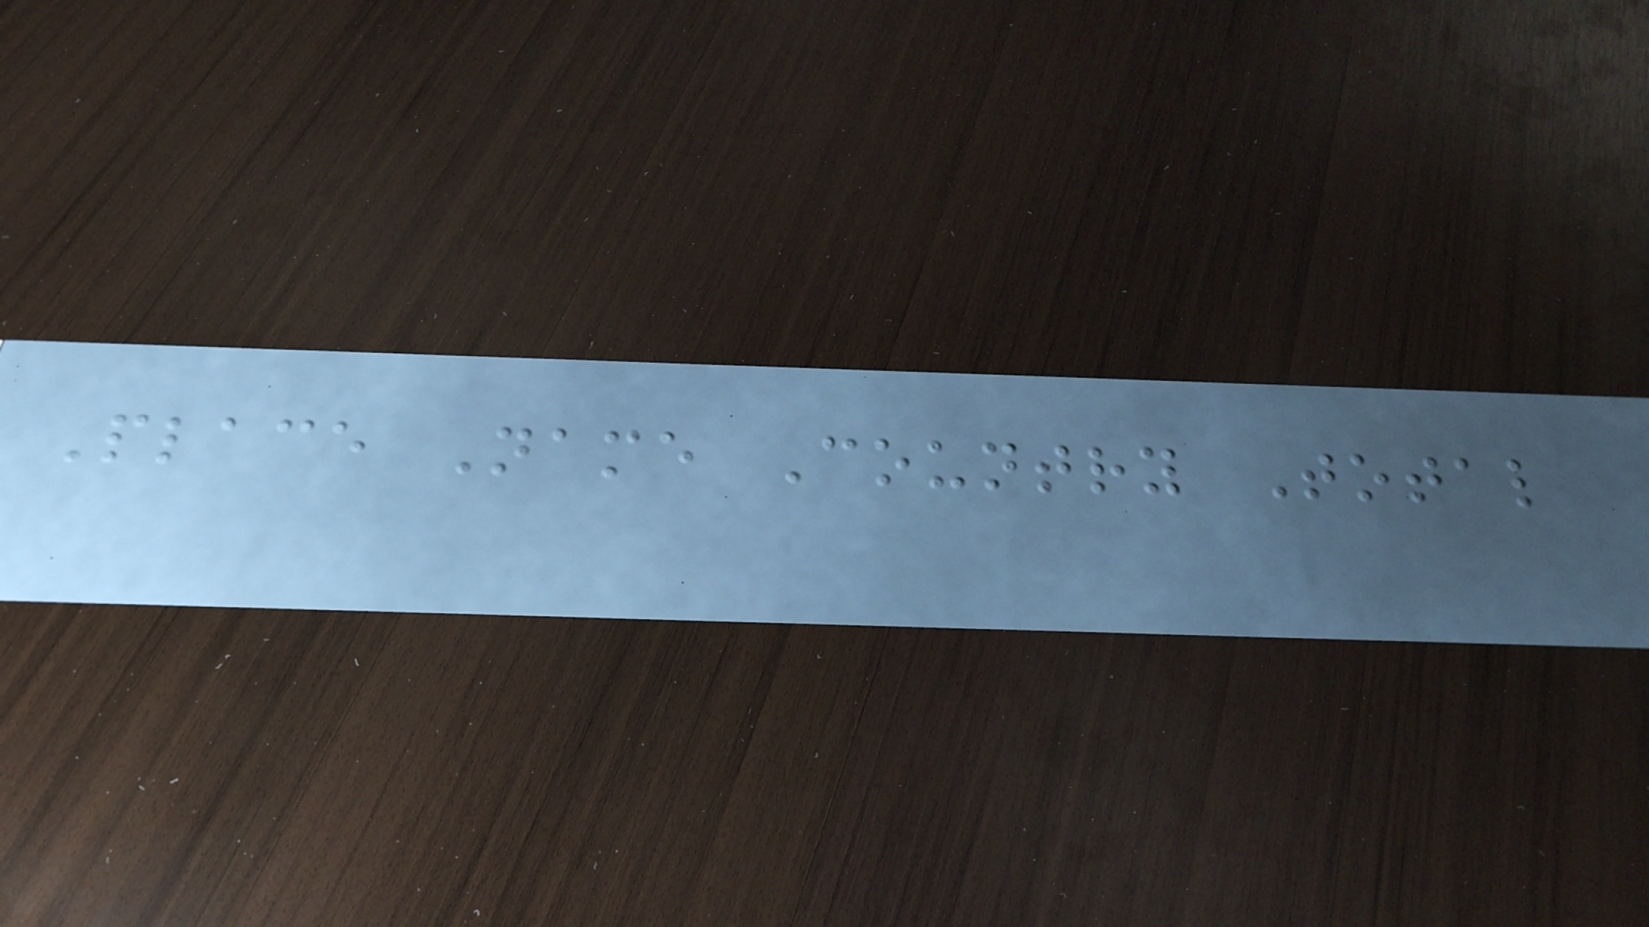Place Name Country Total
